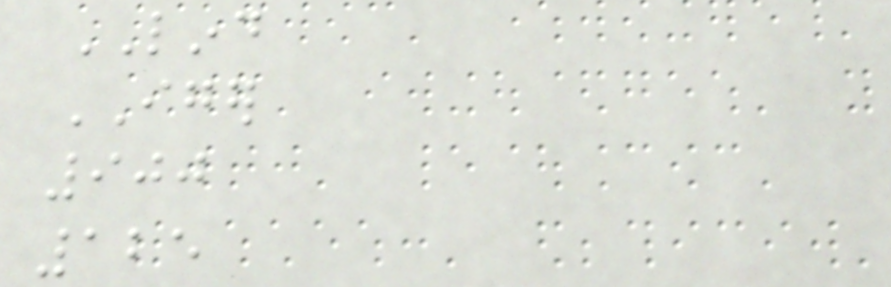LIND
IGER
900
125
